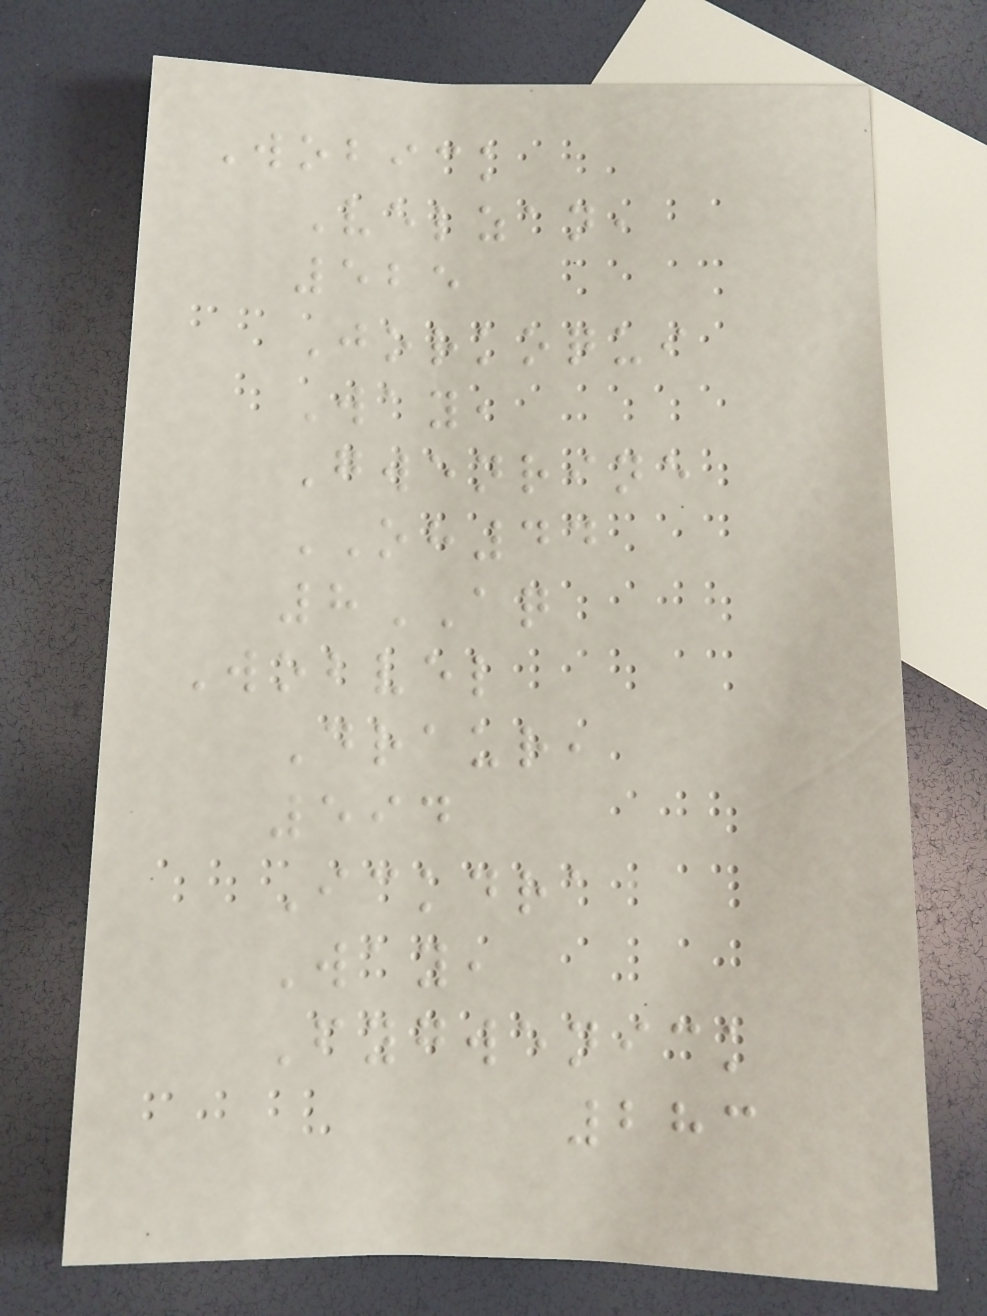Wobick
Velzan,
525
Jorkoqui
Way,
Gwenrine
OH44
8AQ
Wobvel
Draur,
594
Ickdra
Way,
Fygwenick
283
